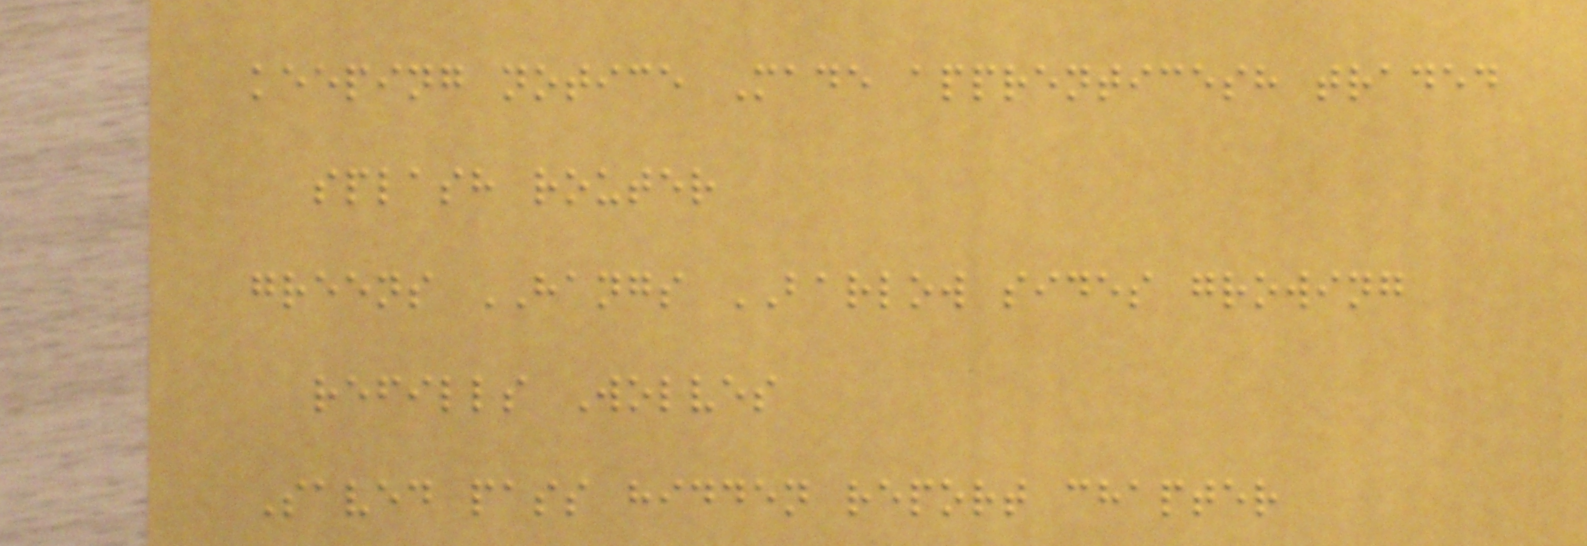keeping notice Made apprenticesh traded
splash router
greens HANGS BARLOW sides growing
refills Wolves
Saved pass hidden report chapter
